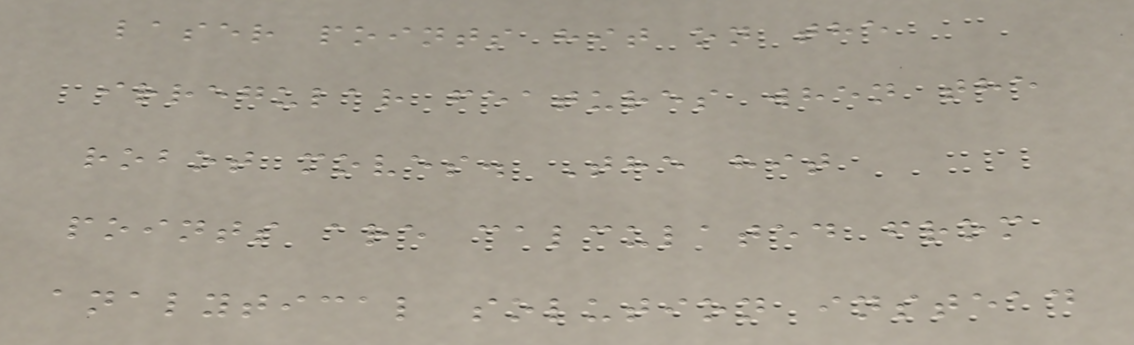laser points hit on the
irregular features when the
robot moves. The hit
points are calculated from
analytical solution instead
